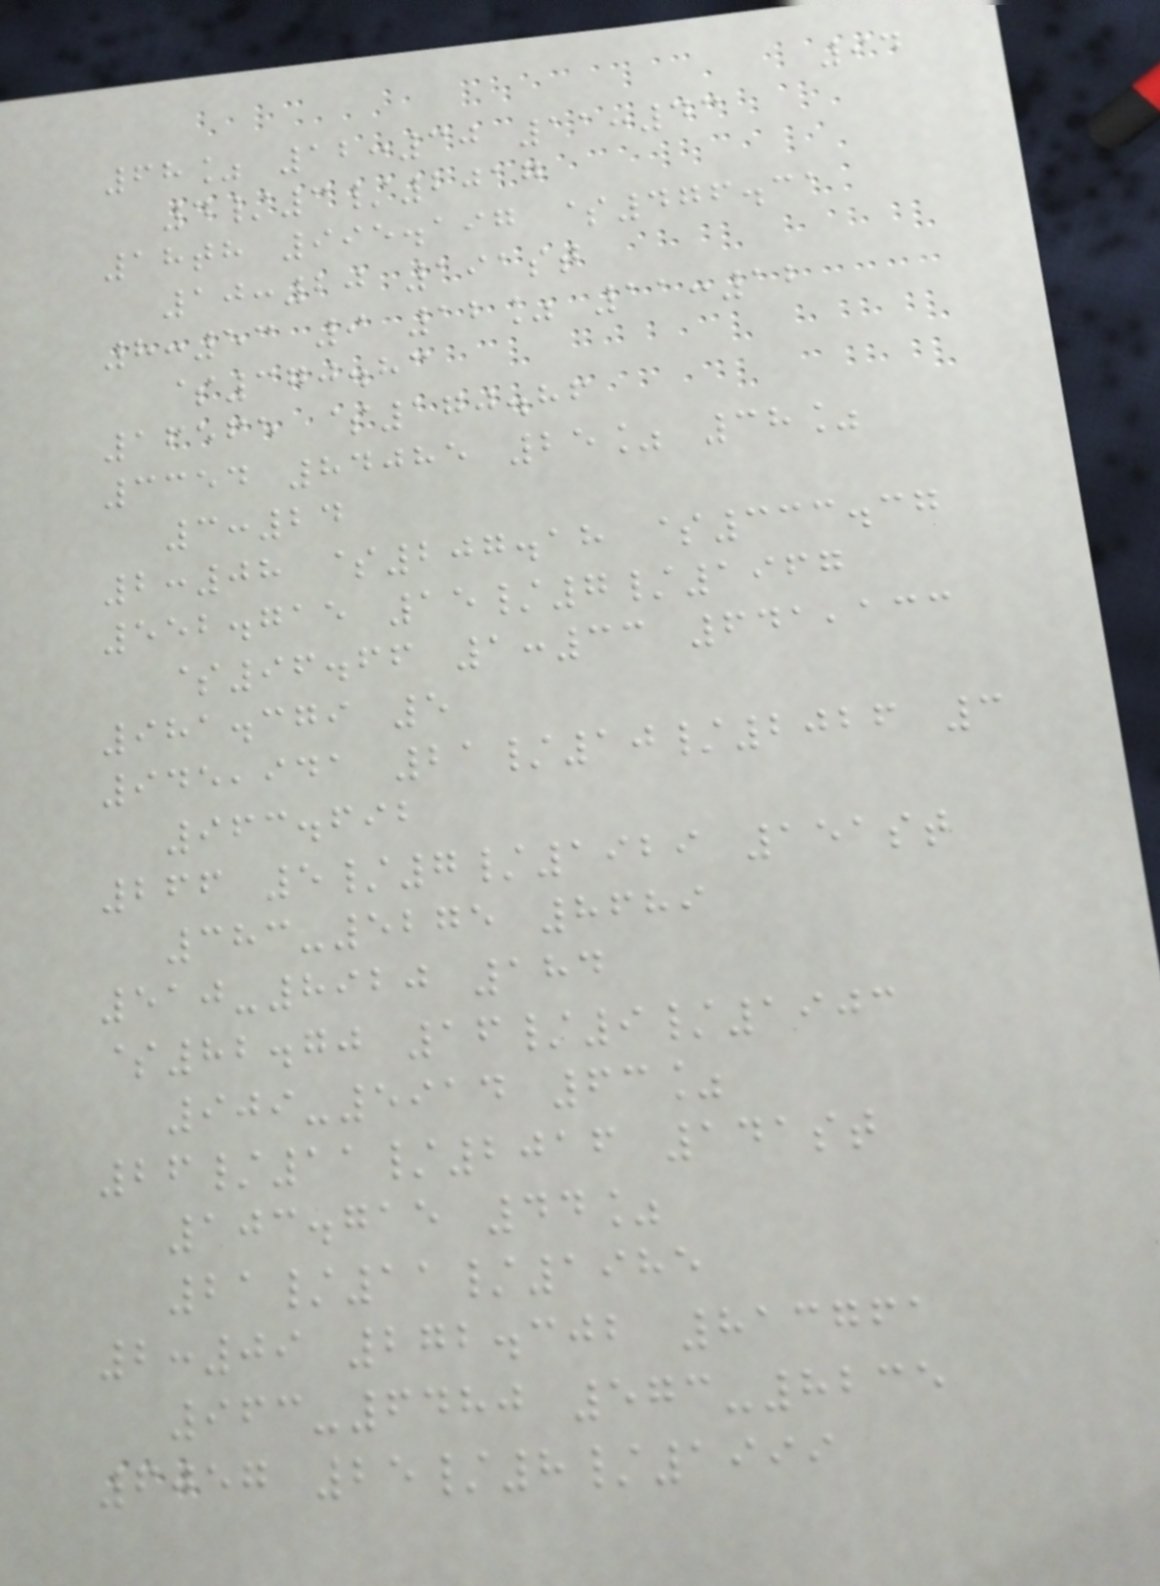94
68% 12:30 11:43
4/3/2017
18th 995.197 $476.31
10:20 191st
8:53 9 12% 11:12
$370.83
16565 $170.86
3354 84085 25% 38%
3:24
2:08 $207.18 $333.37
552.715 15/7/1967
$96.66 1:33 641,133
981.379 5
945,941 21/10/2026 3
963.692
266 5/7/1929 151st
383-5275 8689
510-8920 184
$82.70 16/9/1903
909-5914 63%
26/11/2016 141st
103.715 44%
21/11/1985
2:09 272.302 813761
963-6480 573-8235
6057 25/8/1999
